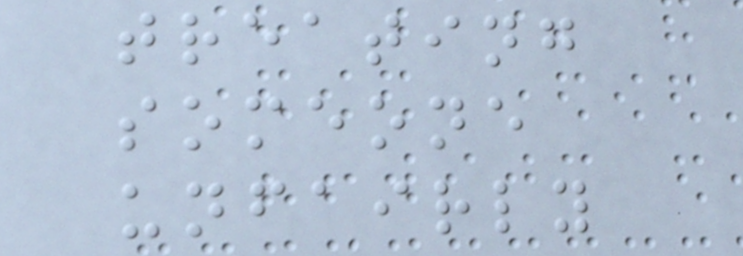treating
someone
unfairly
